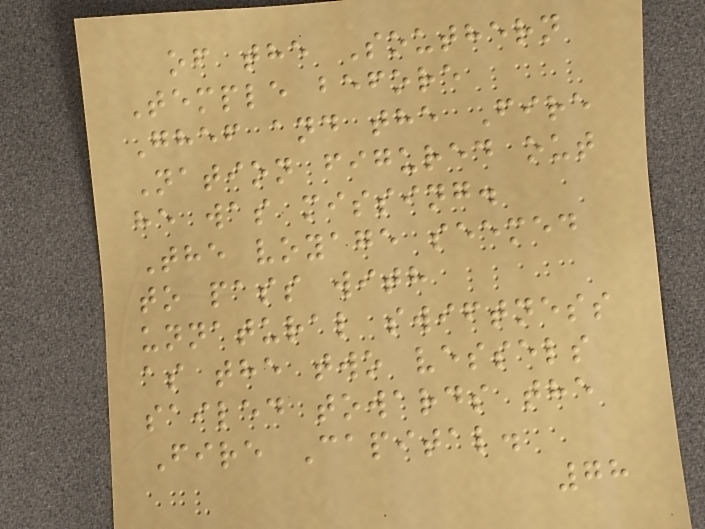of the Southern
Temple before
Ghef and the Fire
Nation figured out
he was missing.
The voyage seemed
to pass with
unnatural swiftness
as the two vessels
sailed towards the
Fire Capital.
78
